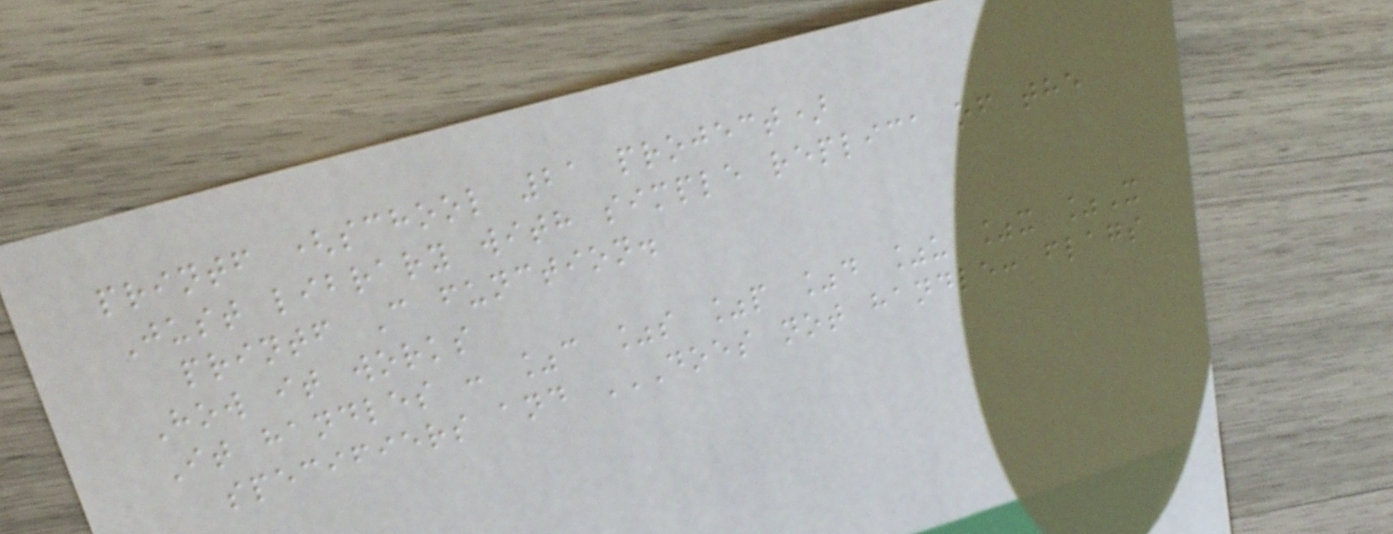printf (school 21 project)
Just library with simple replica of the
printf C function.
How it works
It handles : %c %s %p %d %u %x %X
specifiers and DOES NOT HANDLE: FLAGS
